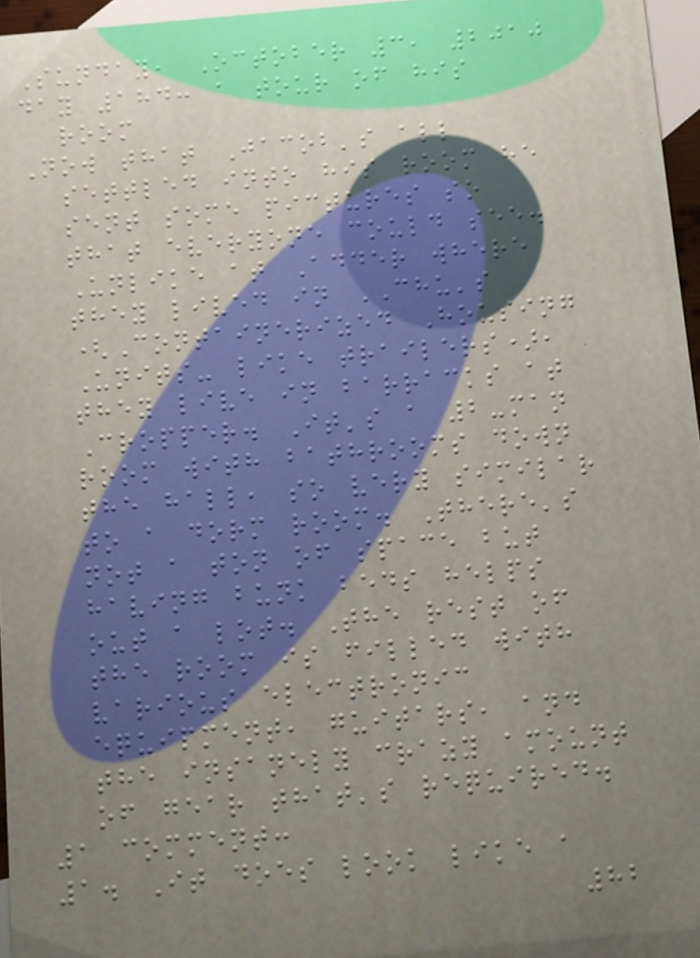Sunday, October 3, 2010
day 184: a tour of his
room
Now that Jacob's all
settled into his room he
sent some pictures so
that everyone could see.
Unlike at Adder where
they lived in CHU's
(Containerized Housing
Units- like trailers),
they live in barracks at
Cropper. It's a 2-man
room with bathrooms down
the hall, so very similar
to a dorm room. There's
not a ton of space but
having bunk beds helps
out a lot. The rest of
the room is filled with
various electronic
equipment, guitars, and
the insanely crazy amount
of gear that's required.
1 comment:
1. It does look like a
82
